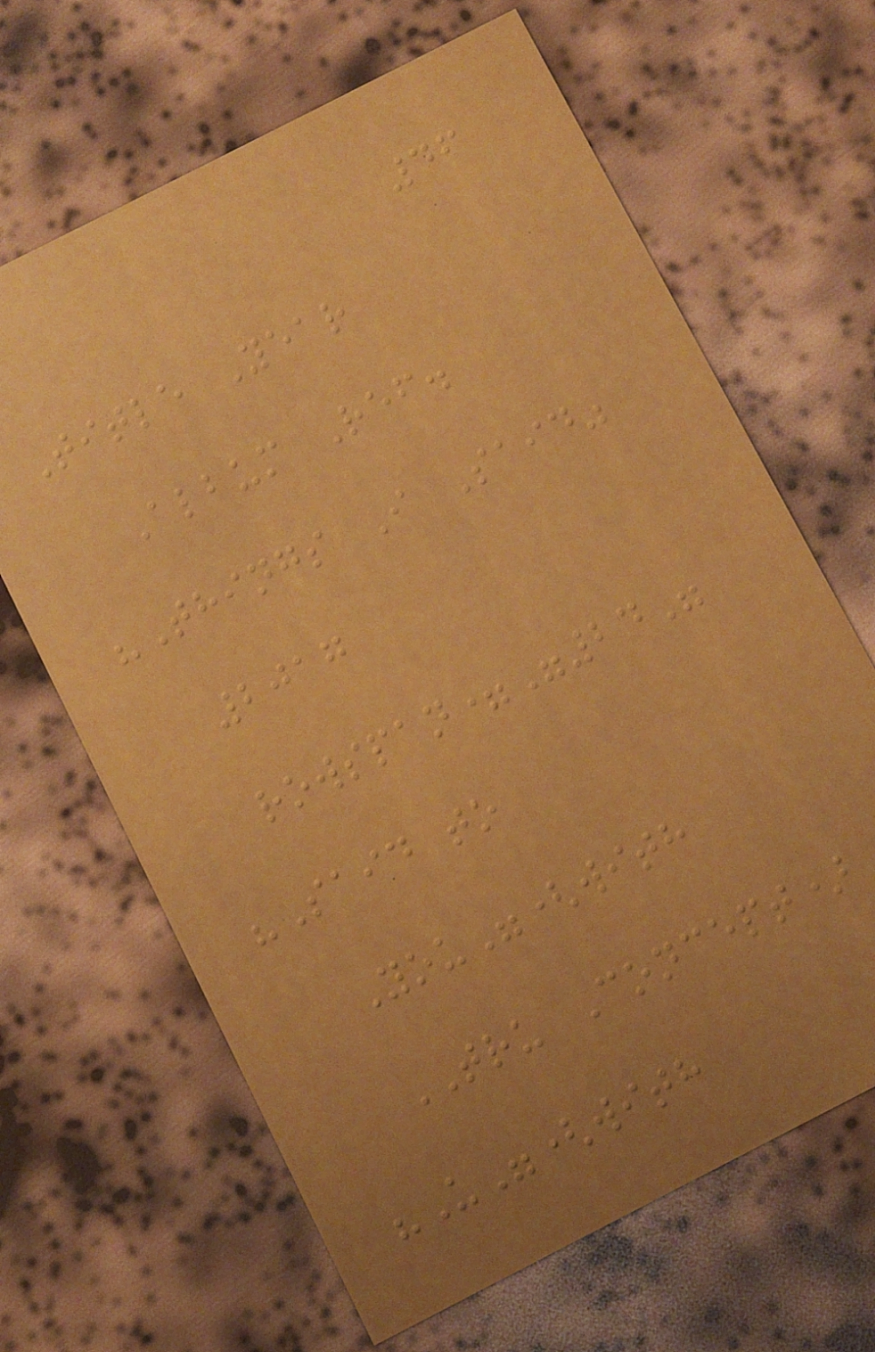46
Title Year
Album Ref.
"Things I Said"
2017
rowspan="24"
"Said to
You"(with
TRU Concept)
"U"(with
